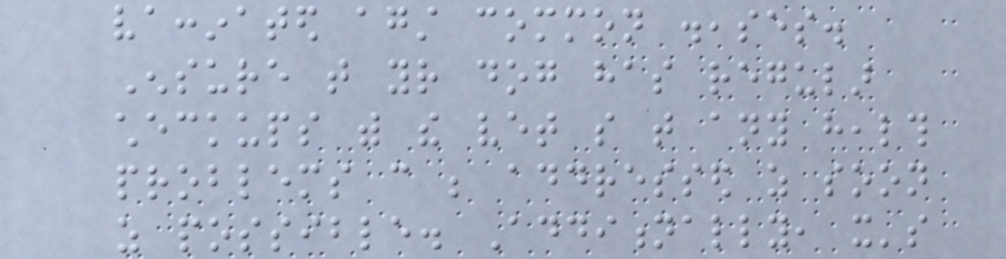vaccinated against common diseases.
Ensure that your dog has regular
checkups with the vet so that any health
problems can be addressed as soon
as possible. Additionally, it's
